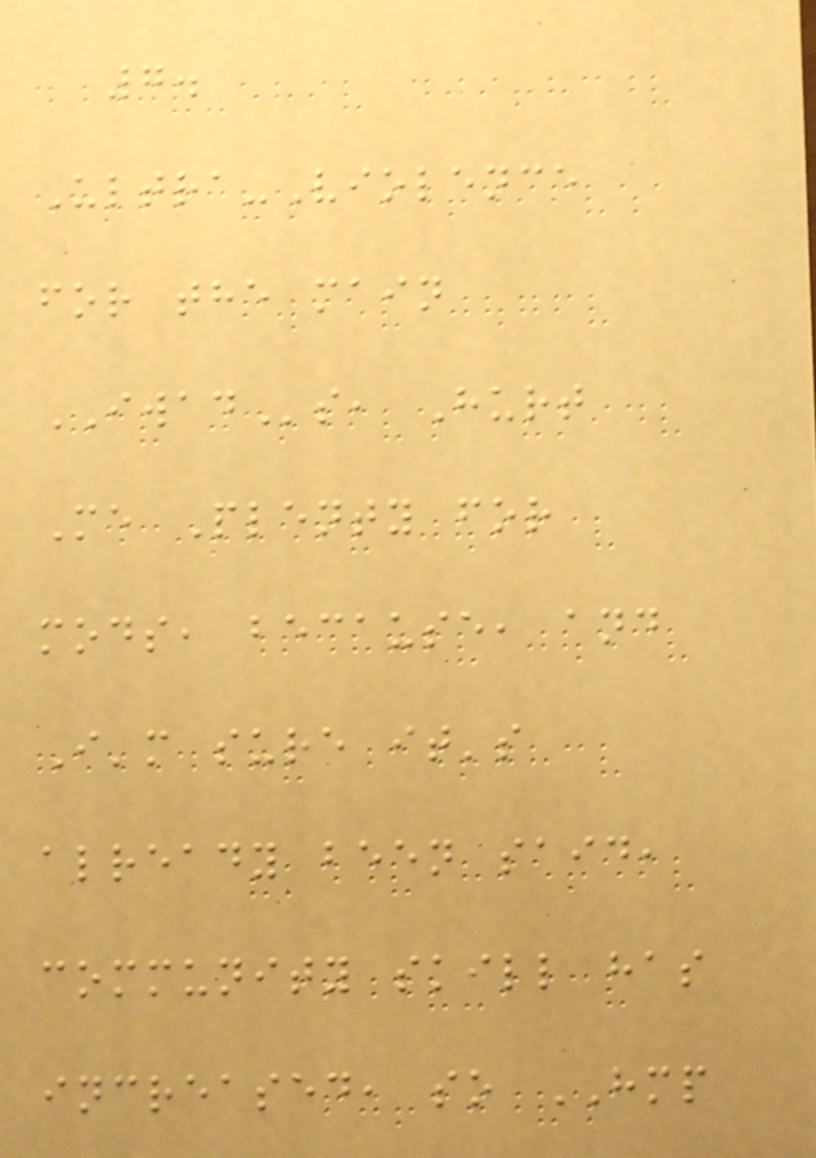7.
Ultra-Violence
for the main
IWADs, Hurt
Me Plenty for
mods, because, and
I'm sure it's
already been said,
community skill has
increased, so HMP
